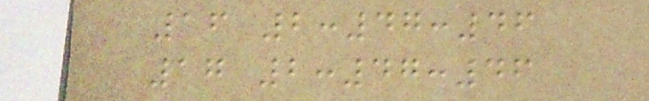16 2:47:46
17 2:47:46
